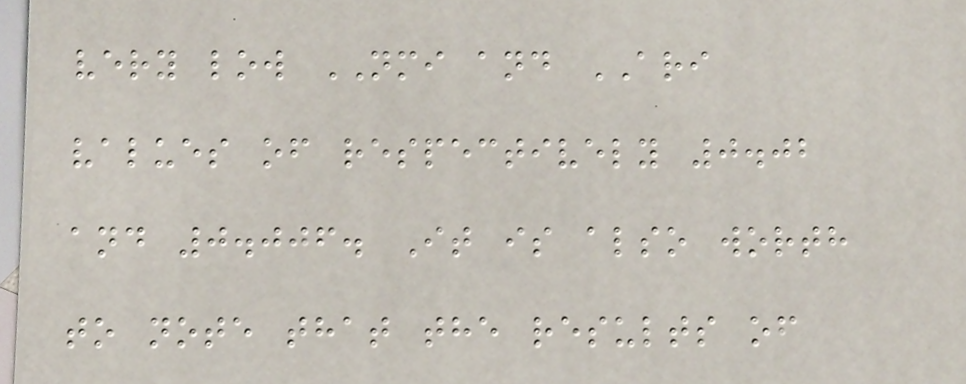very low NMI and ARI
values of respectively 0.02
and 0.006. It is also worth
to note that the results of
